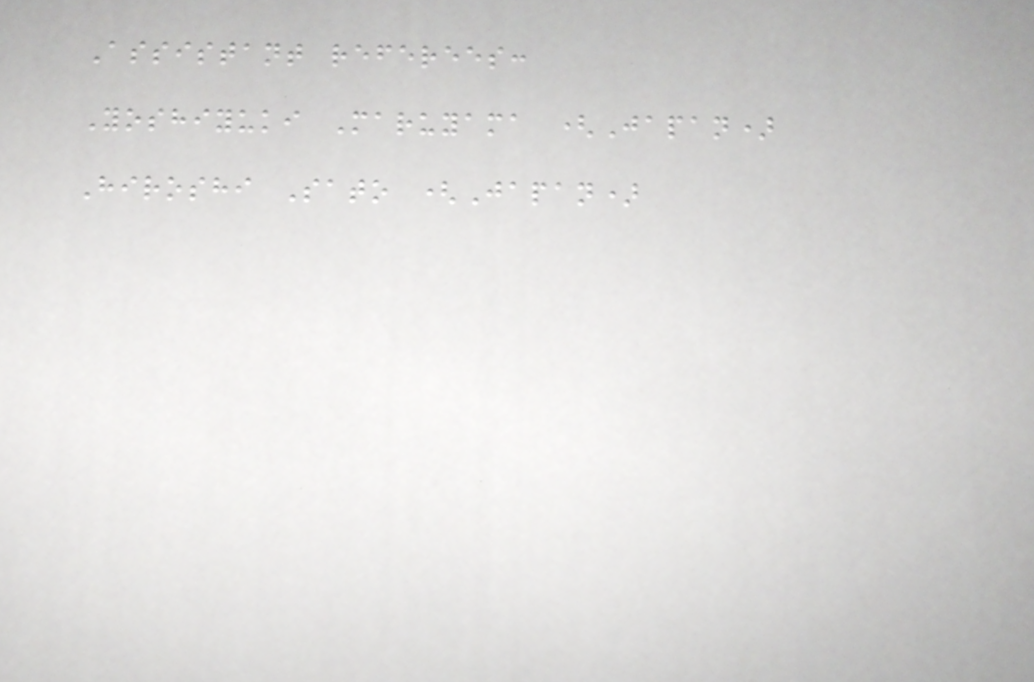Assistant referees:
Yoshiyuki Maruyama (Japan)
Hiroshi Sato (Japan)
